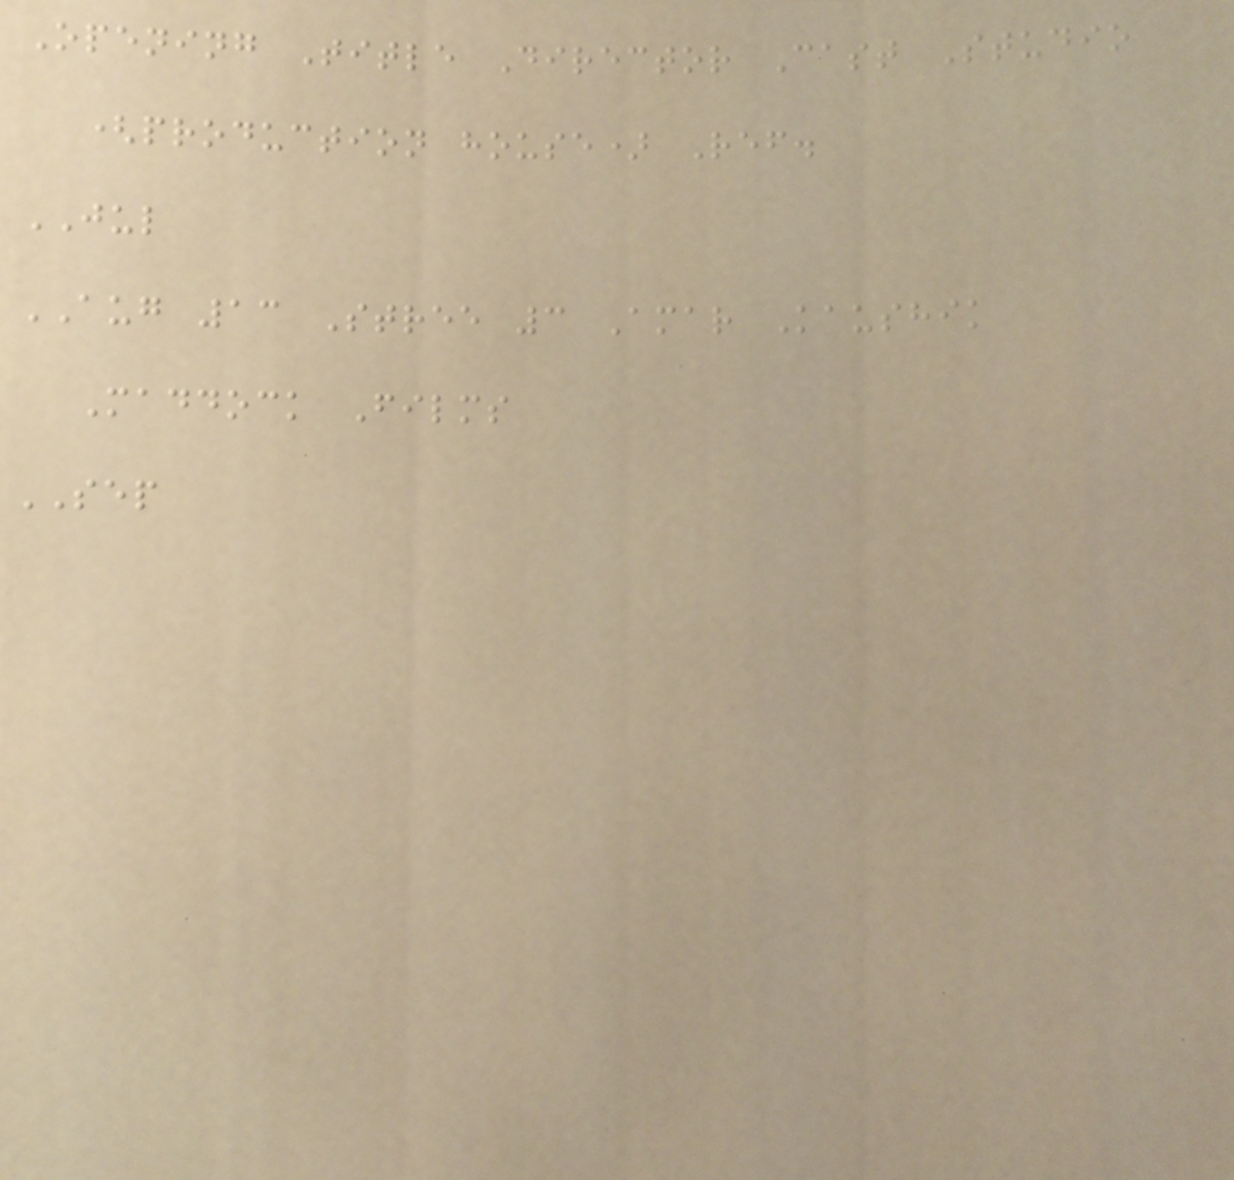Opening Title Director Cast Studio
(production house) Ref.
JUL
AUG 13 Stree 3 Amar Kaushik
Maddock Films
SEP
